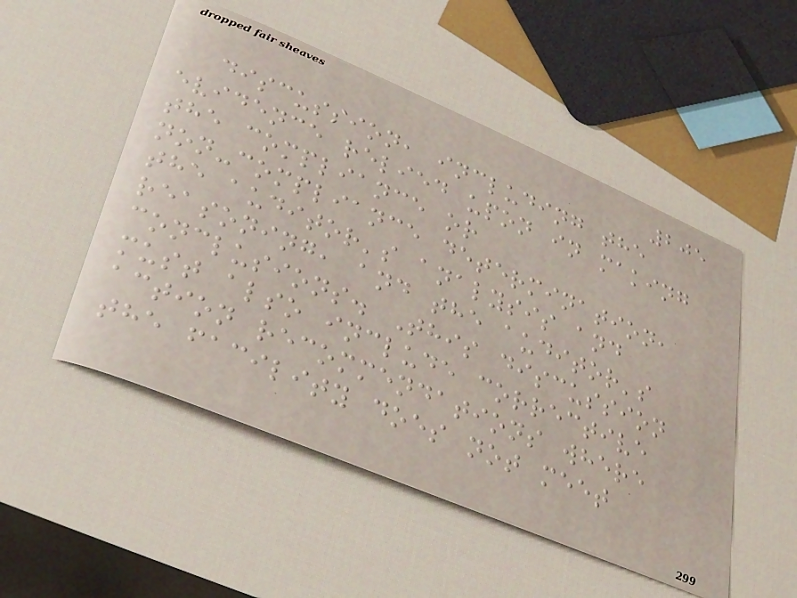205
discussion, including the
evidence relied upon in making
the compliance or
non-compliance determination,
the auditor's analysis and
reasoning, and the auditor's
conclusions. This discussion
must also include corrective
action recommendations where
the facility does not meet
